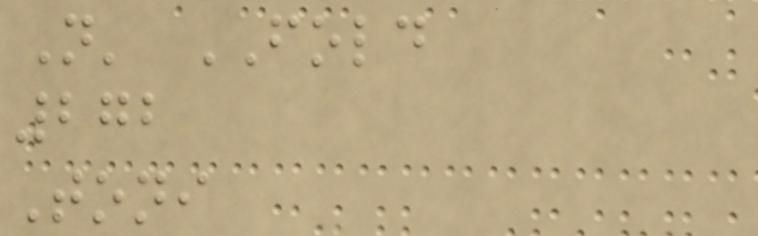N' FOLD
272
Toni
